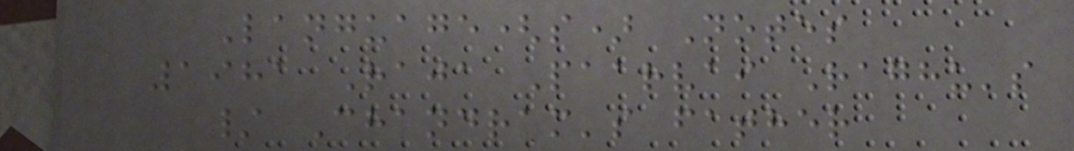Language(s) Notes
1981 Raja Paarvai Raghu's
/ Chandram's father
